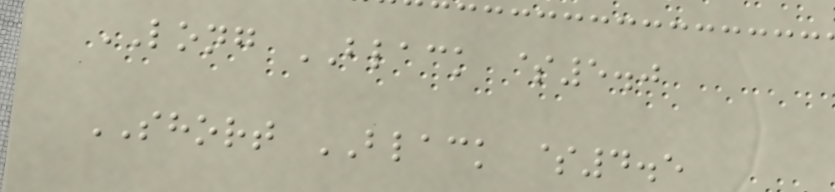LONG BLACK $5.0
SHORT BLACK $4.5
